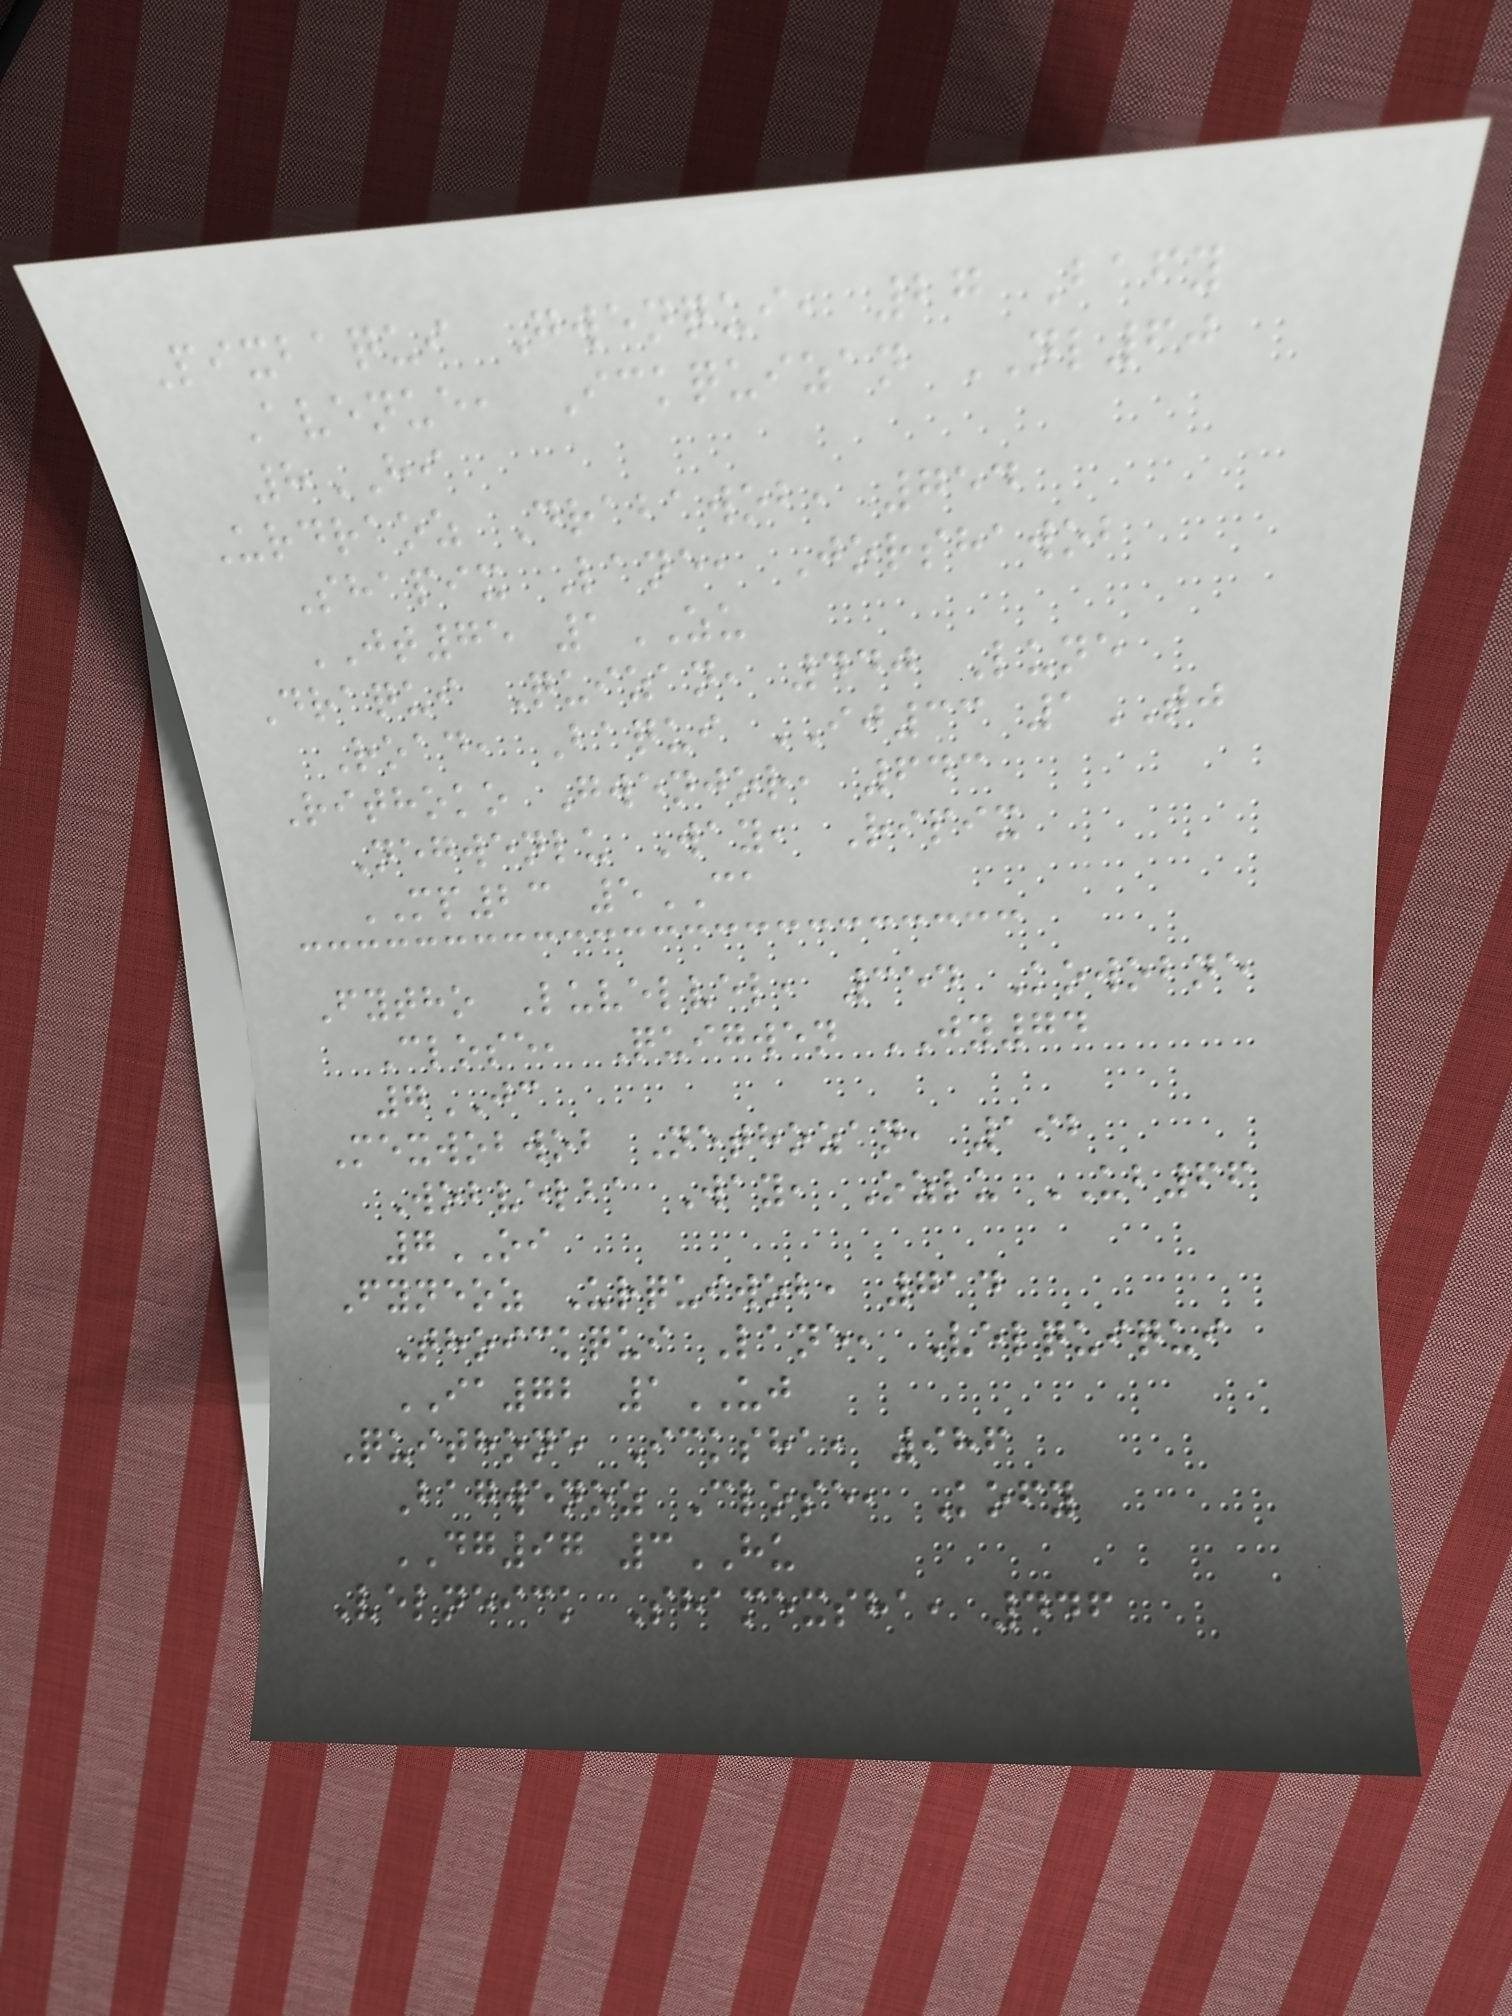Pixbaqui Gwenqui, 27 Bafy
Avenue, Ickquizan NL60
8HI
Urdraoz Drabawob, 754
Shapix Lane, Jorshawob
JT75 1ZU
Draqui Quizan, 440 Lune
Road, Baqui IJ33 1TJ
Rithoko Gwenjor, 643
Negwenlu Way, Ripix
MP23 5CA
Fytho Luvelvel, 354 Kowobne
Close, Quigwen JY74
7JC
Mexwobwob Nethozan, 192
Wobvelba Way, Ozlu UB66
7OI
Fyneoz Urquiwob, 714
Thoickqui Lane, Velquiqui
IA72 1UJ
Quithone Icksha, 986
Bagwenoz Close, Kofy
DG97 3HU
Velneick Shamexsha, 446
